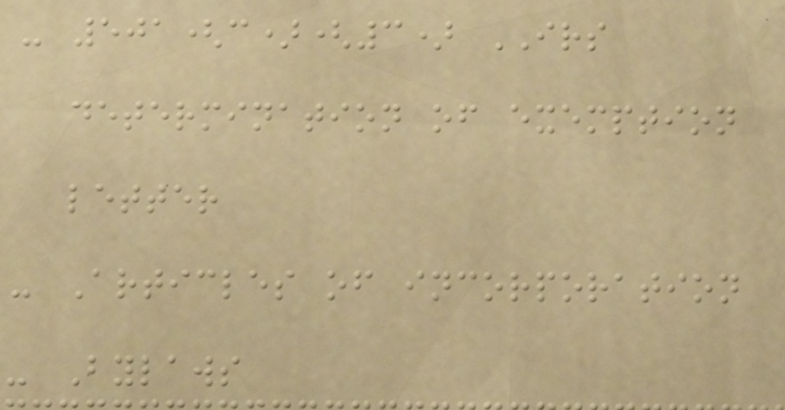- 501(c)(3) IRS
determination of exemption
letter
- Articles of incorporation
- Bylaws
